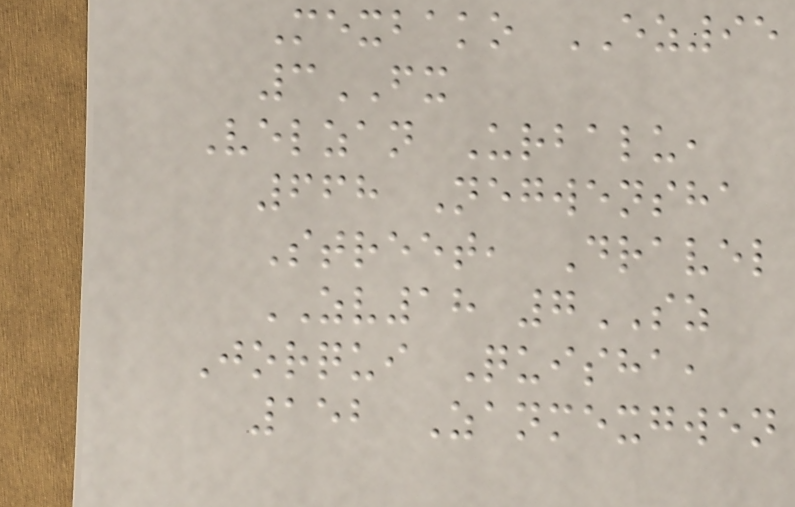Mexbako EZ95
3FX
Velzan Urbalu,
668 Negwensha
Street, Dravel
ZV18 7SZ
Jorqui Quisha,
152 Zanmexgwen
